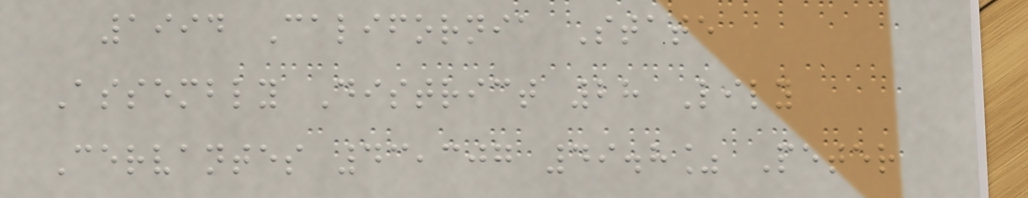1994 California State
Assembly District 28 Lily
Cervantes 43,307 49.8% Peter
